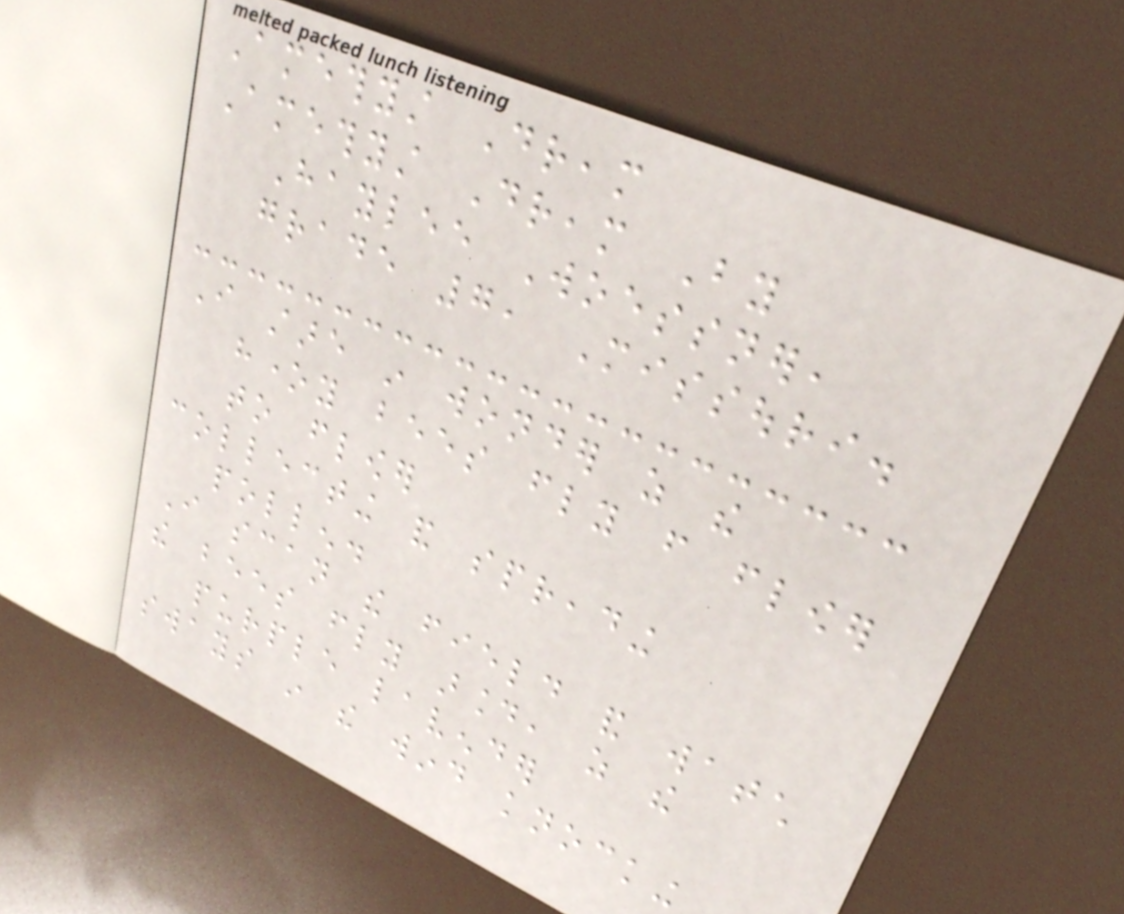Amethyst Dream
Amethyst Dream By
Haylee Woessner,
grade 7, Missouri.
I stare in wonder as the
honey bees fly from flower
to flower
collecting and spreading
pollen.
I scan the field and watch
the bees fly around, as the
purple lavender
sways in the wind knocking
